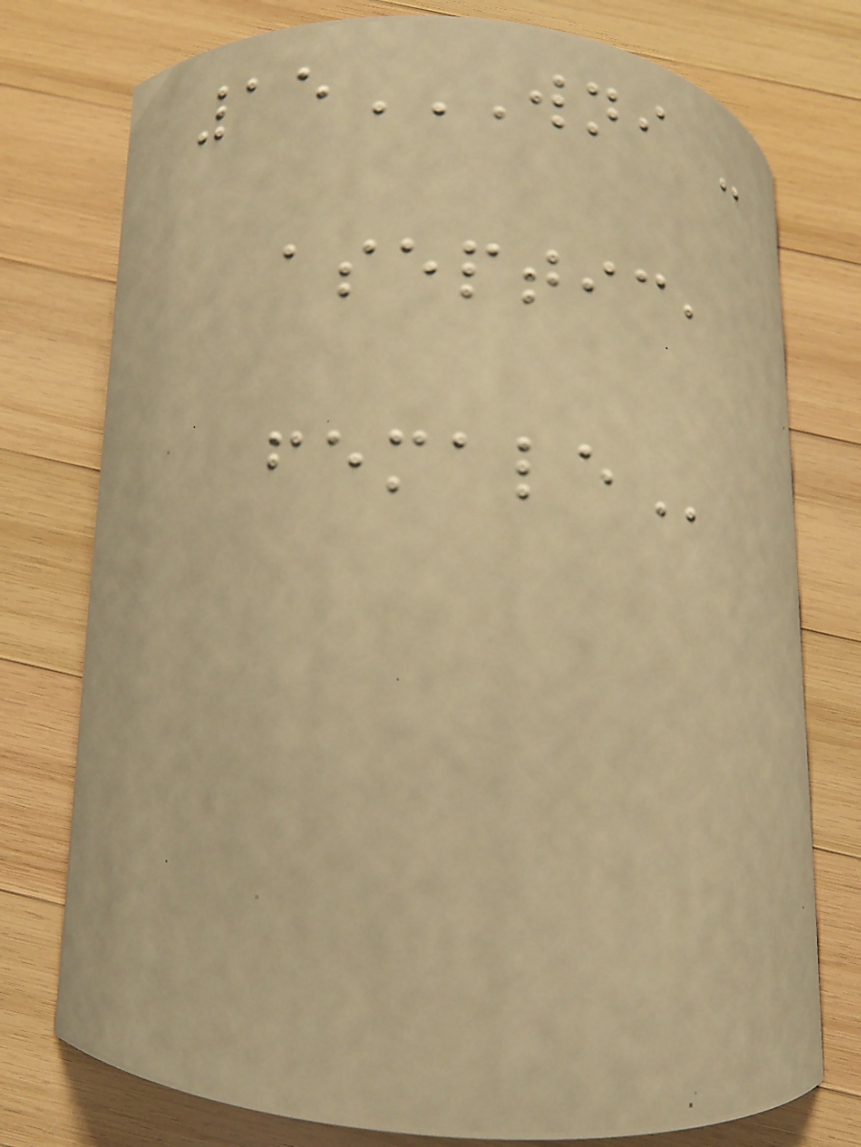15WNI -
ASEPTIC,
FEMALE
